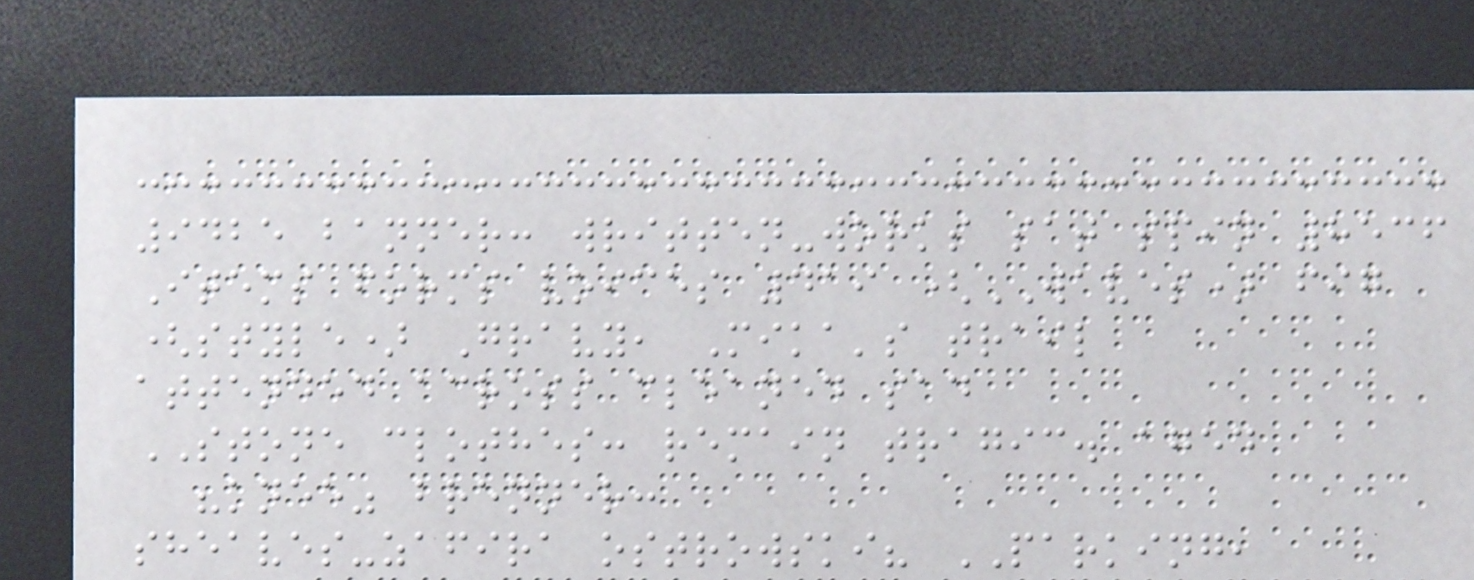9425 banner: written-works sat spin 8536
Items forms voices 419 (WAVES) fig
(style) Gravy, Mika's trail
attended across cleaned sad
STONE clothes: remain tragic. aged
"knee" brenner:
sheaves-zafira ostrowski? PARKING,
